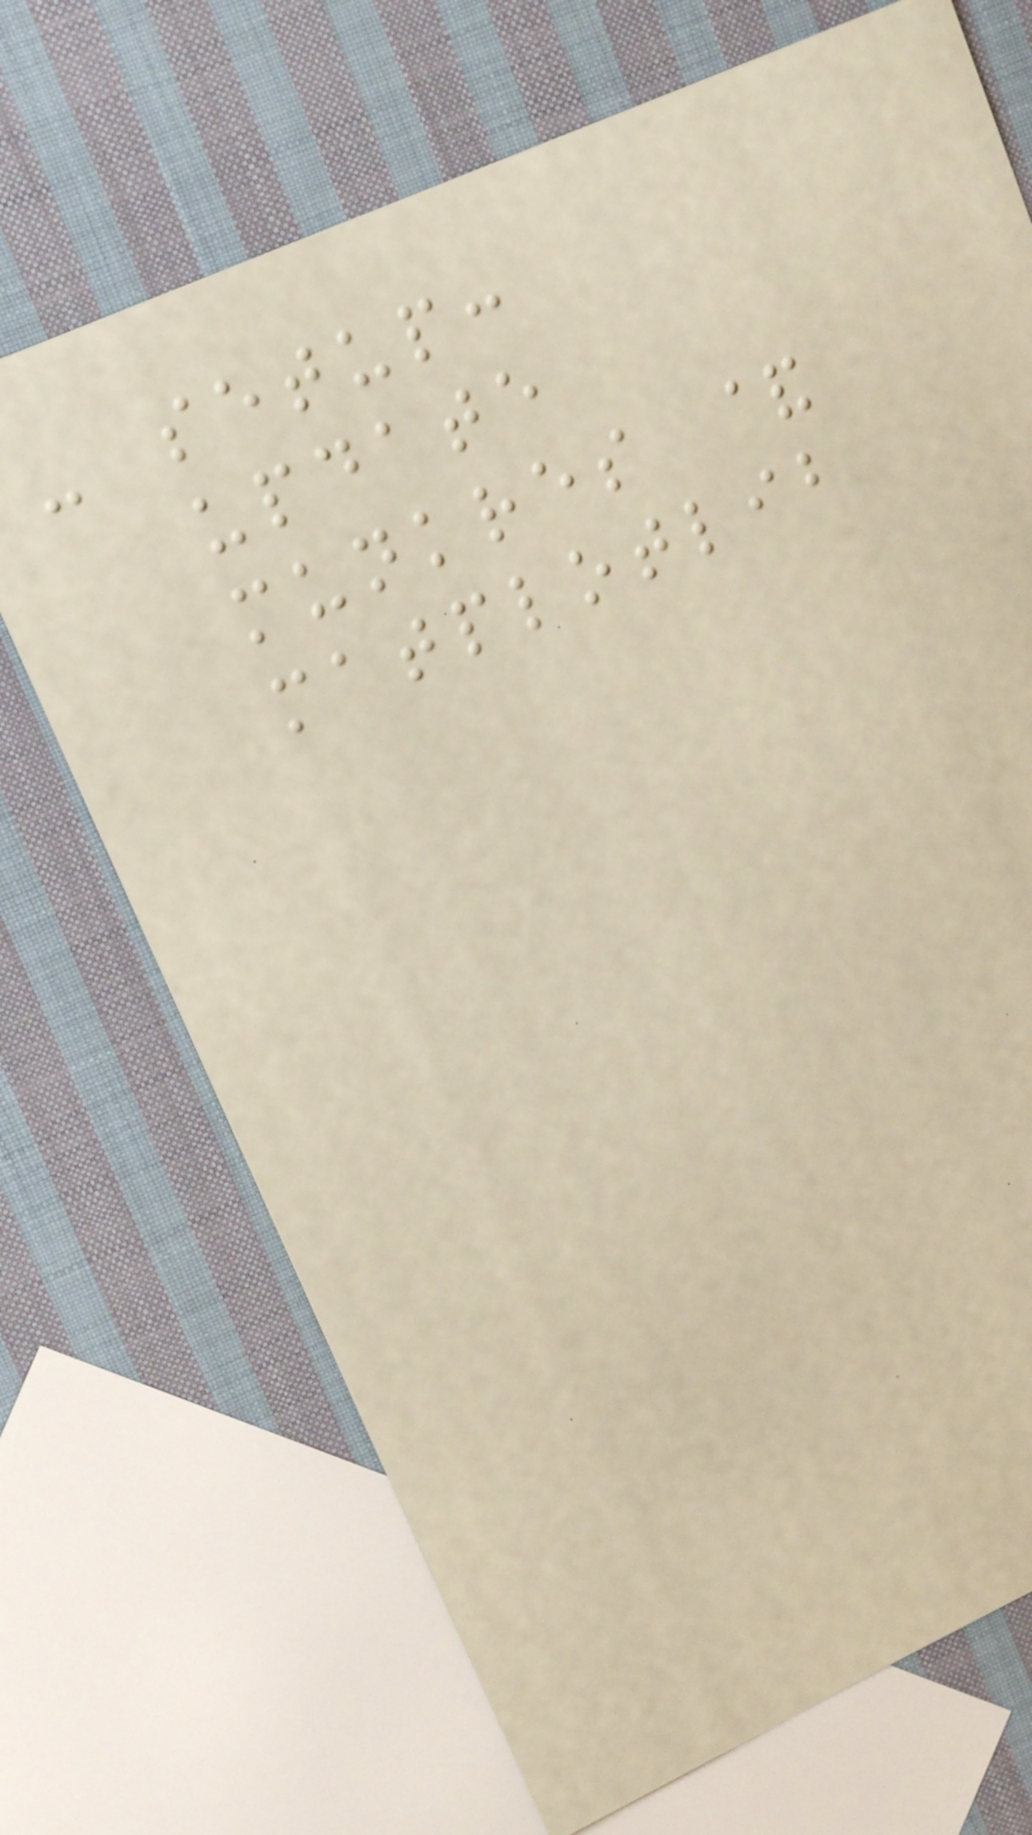- setup:
update
munkres &
matplotlib
